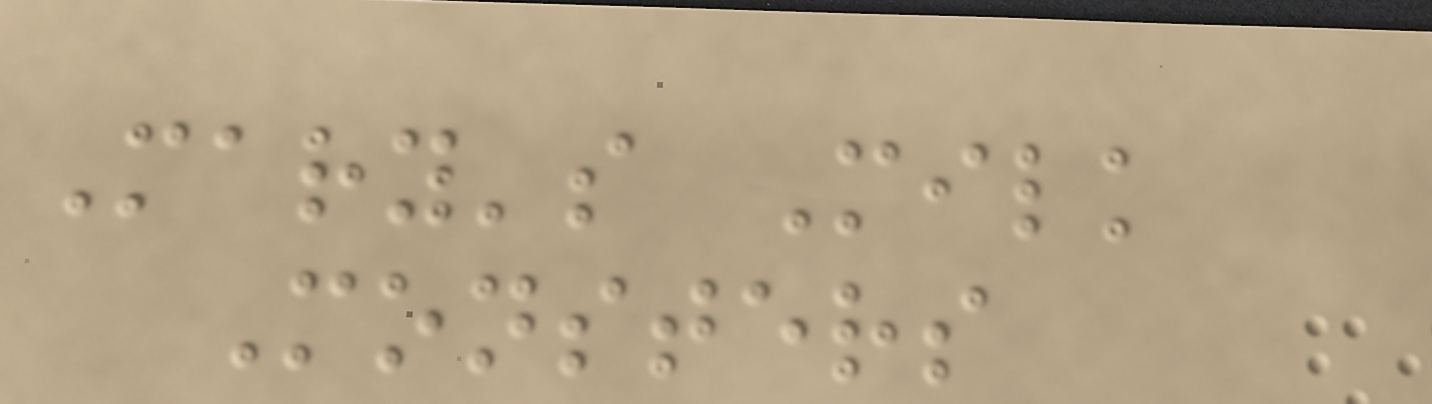Mary's Milk
Monsters
